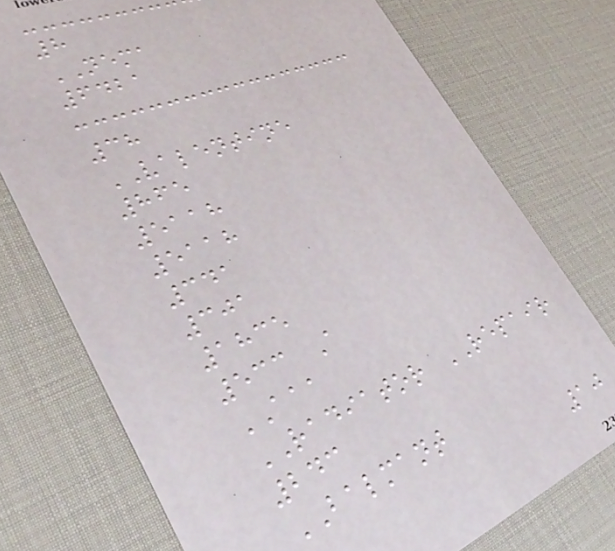8
NEMA
6421
38
VALENTINE
865
5118
5118
341
301
1835
533 A
AAA
RADIATOR REPAIR
243
BALMANT
10
